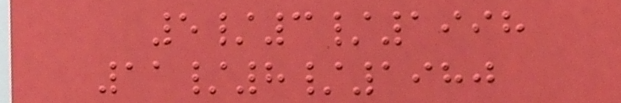5/3/1998
11/8/1980
